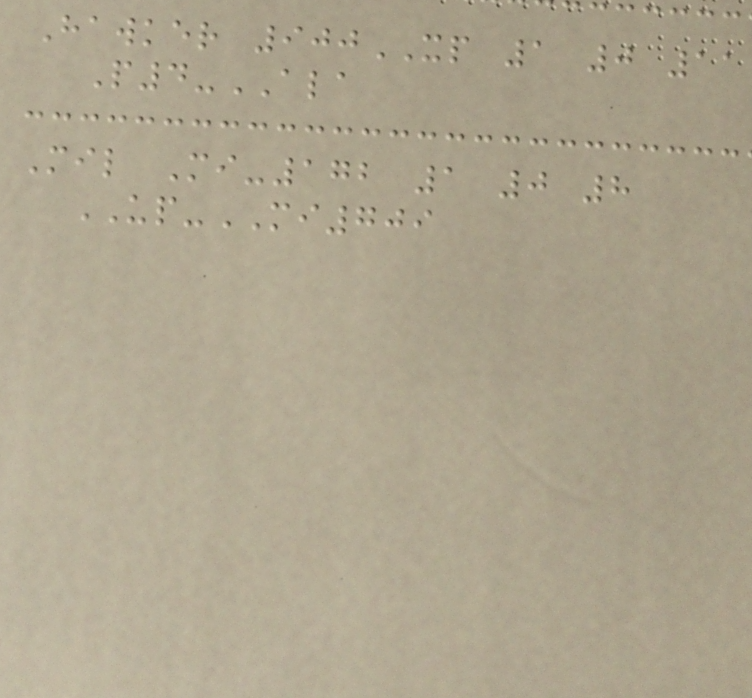Hawker 900XP 1 0 11
P4-ALA
Mil Mi-172 1 0 8
UP-MI709
